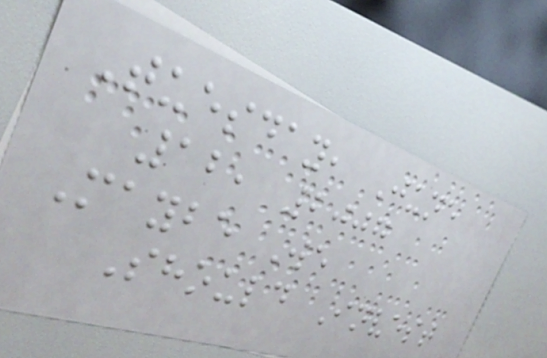Tuesday, June
12, 2007
Maybe We
Should Invest
